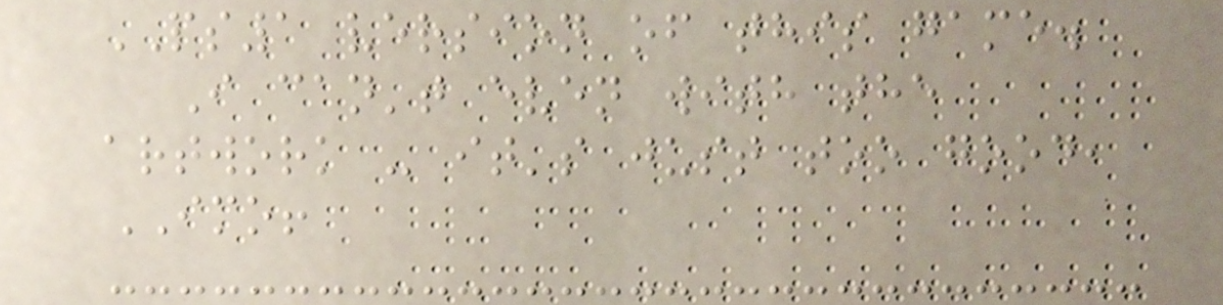PS1 version of this game.
I can't even with the
artwork - it's just too good,
IMO!
